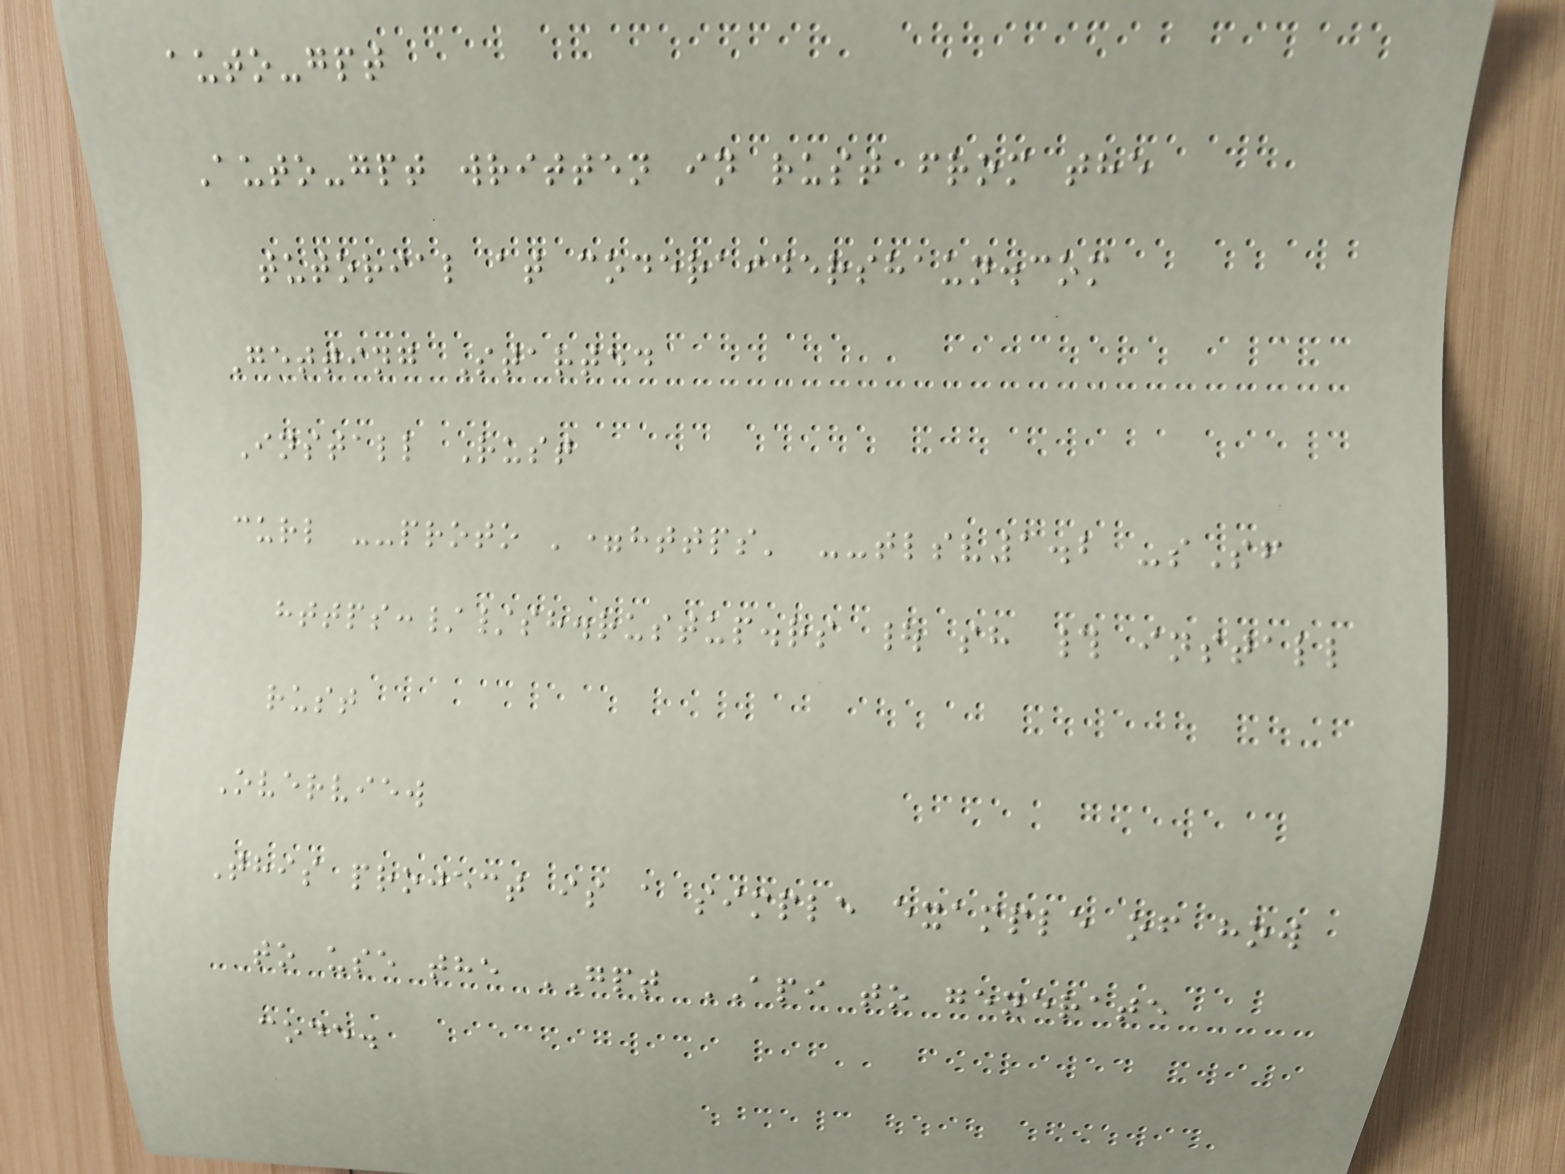auto-gpt
Auto-gpt written in rust from the
tutorial at coderaidershaun.com
Getting Started
Install Rust
curl --proto '=https' --tlsv1.2 -sSf
https://sh.rustup.rs | sh # install
rust
Overview
This project is a simple example of how
to use the GPT API to generate
code.
